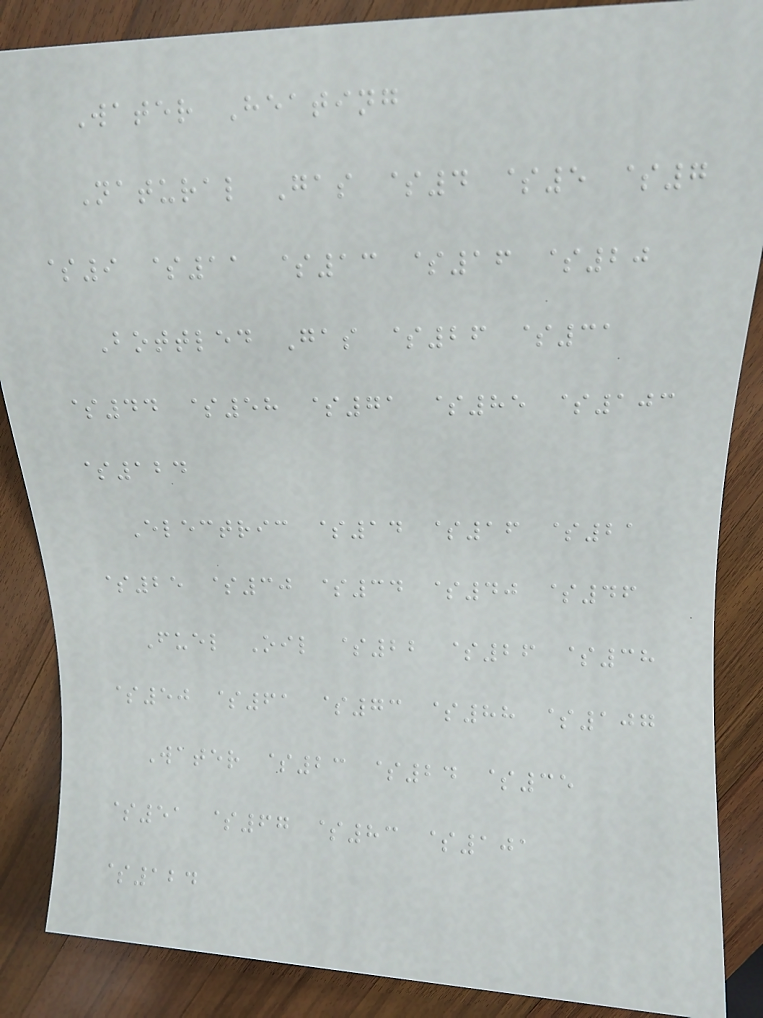Water Heating
Natural Gas $4 $5 $7
$9 $11 $13 $16 $20
Bottled Gas $26 $31
$44 $58 $71 $85 $103
$124
Electric $14 $16 $21
$25 $30 $34 $40 $46
Fuel Oil $22 $26 $38
$50 $61 $73 $88 $107
Water $23 $24 $35
$51 $67 $83 $101
$124
